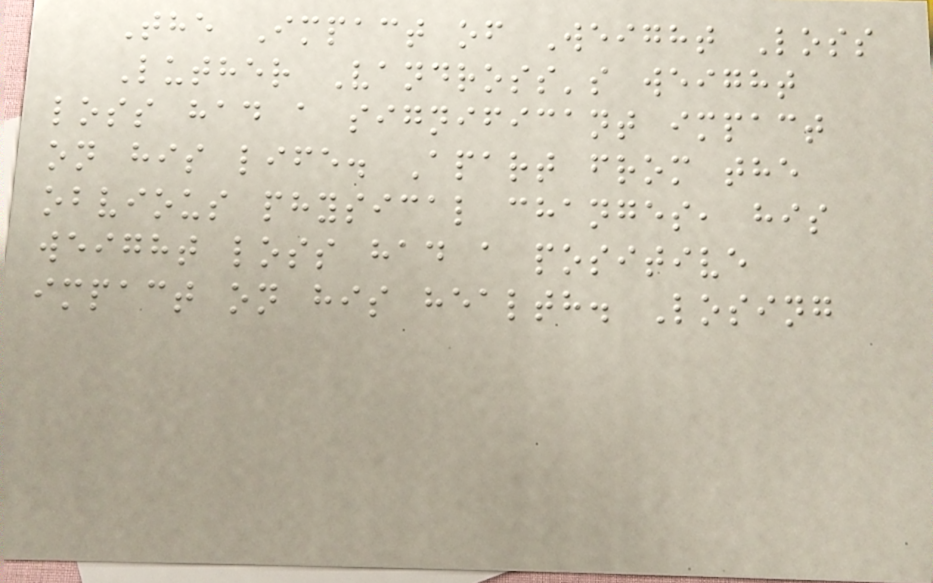The Impact of Weight Loss
Luther Vandross's weight
loss had a significant impact
on his life. Apart from the
obvious physical changes, his
weight loss had a positive
impact on his health. Losing
